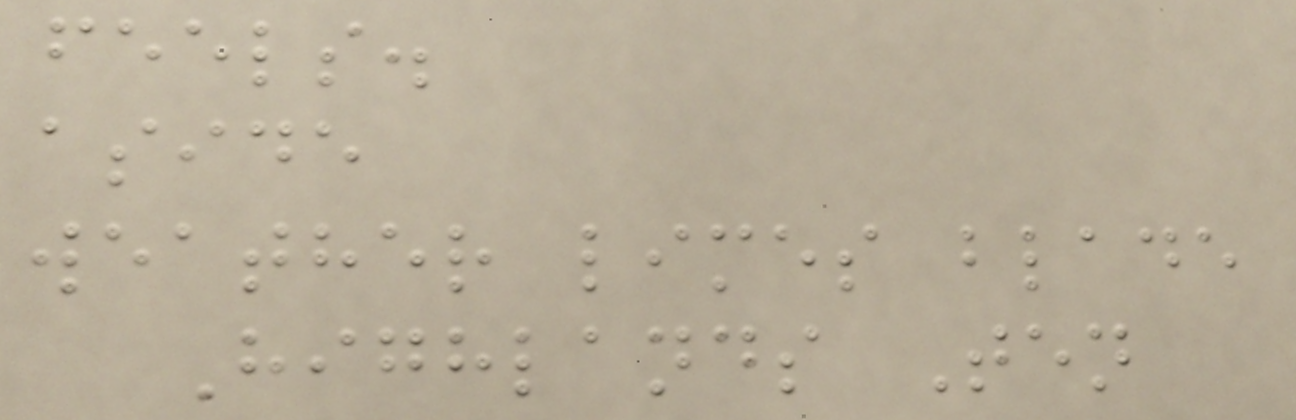feels.
aside
weather limes blade
Highlands Ten
